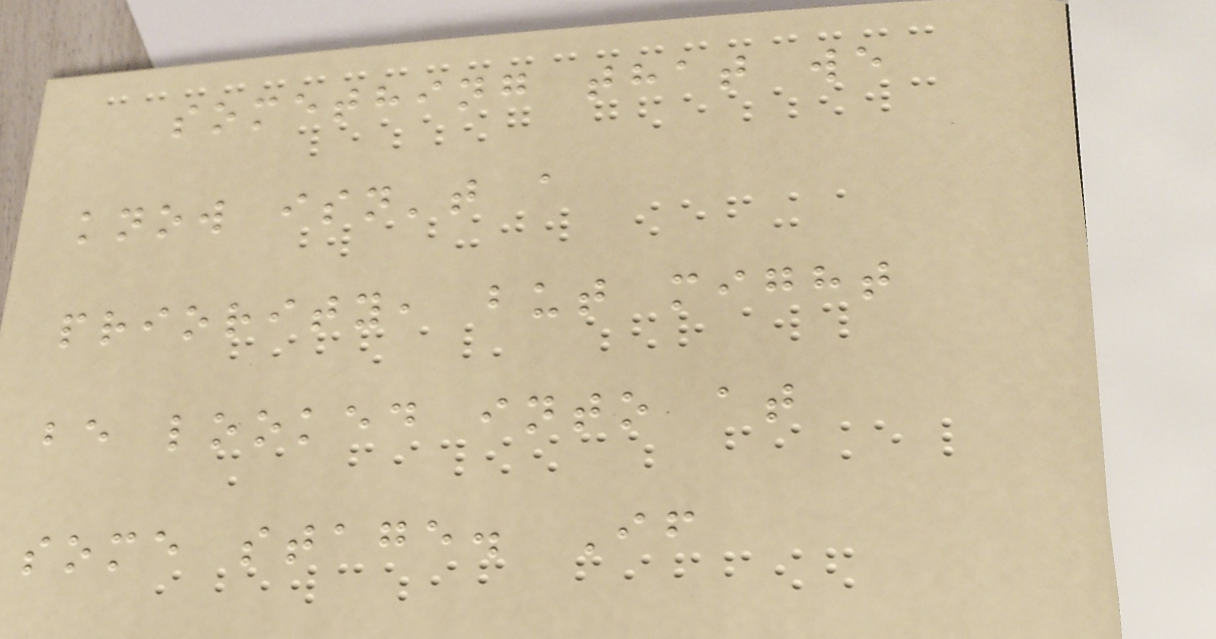something that we
know isn't a
priority, but might
be looked into at
some stage. If
